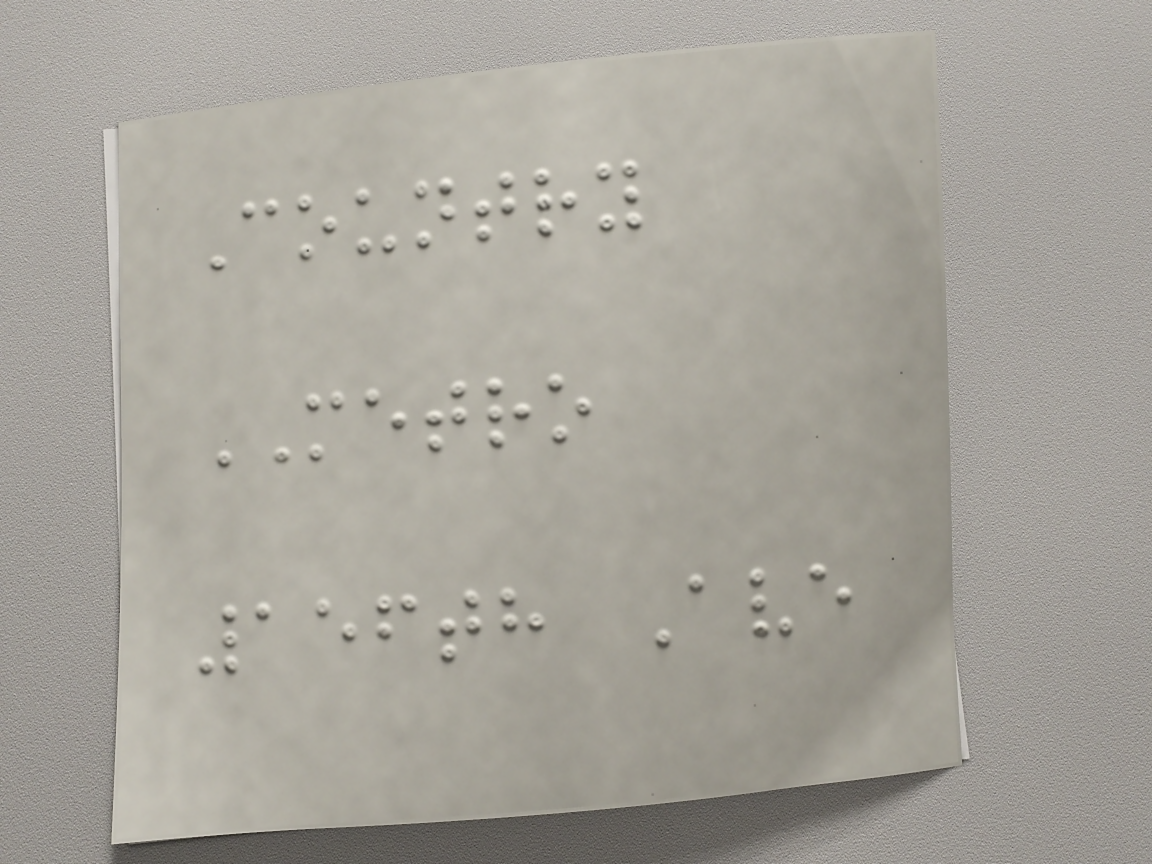Country
METRO
156th Ave
